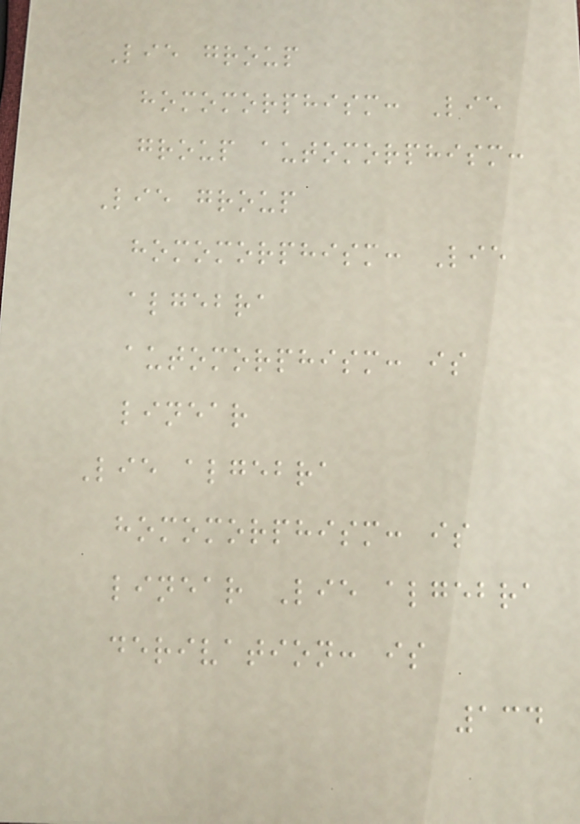Lie group
homomorphism: Lie
group automorphism:
Lie group
homomorphism: Lie
algebra
automorphism: is
linear
Lie algebra
homomorphism: is
linear Lie algebra
derivation: is
134
